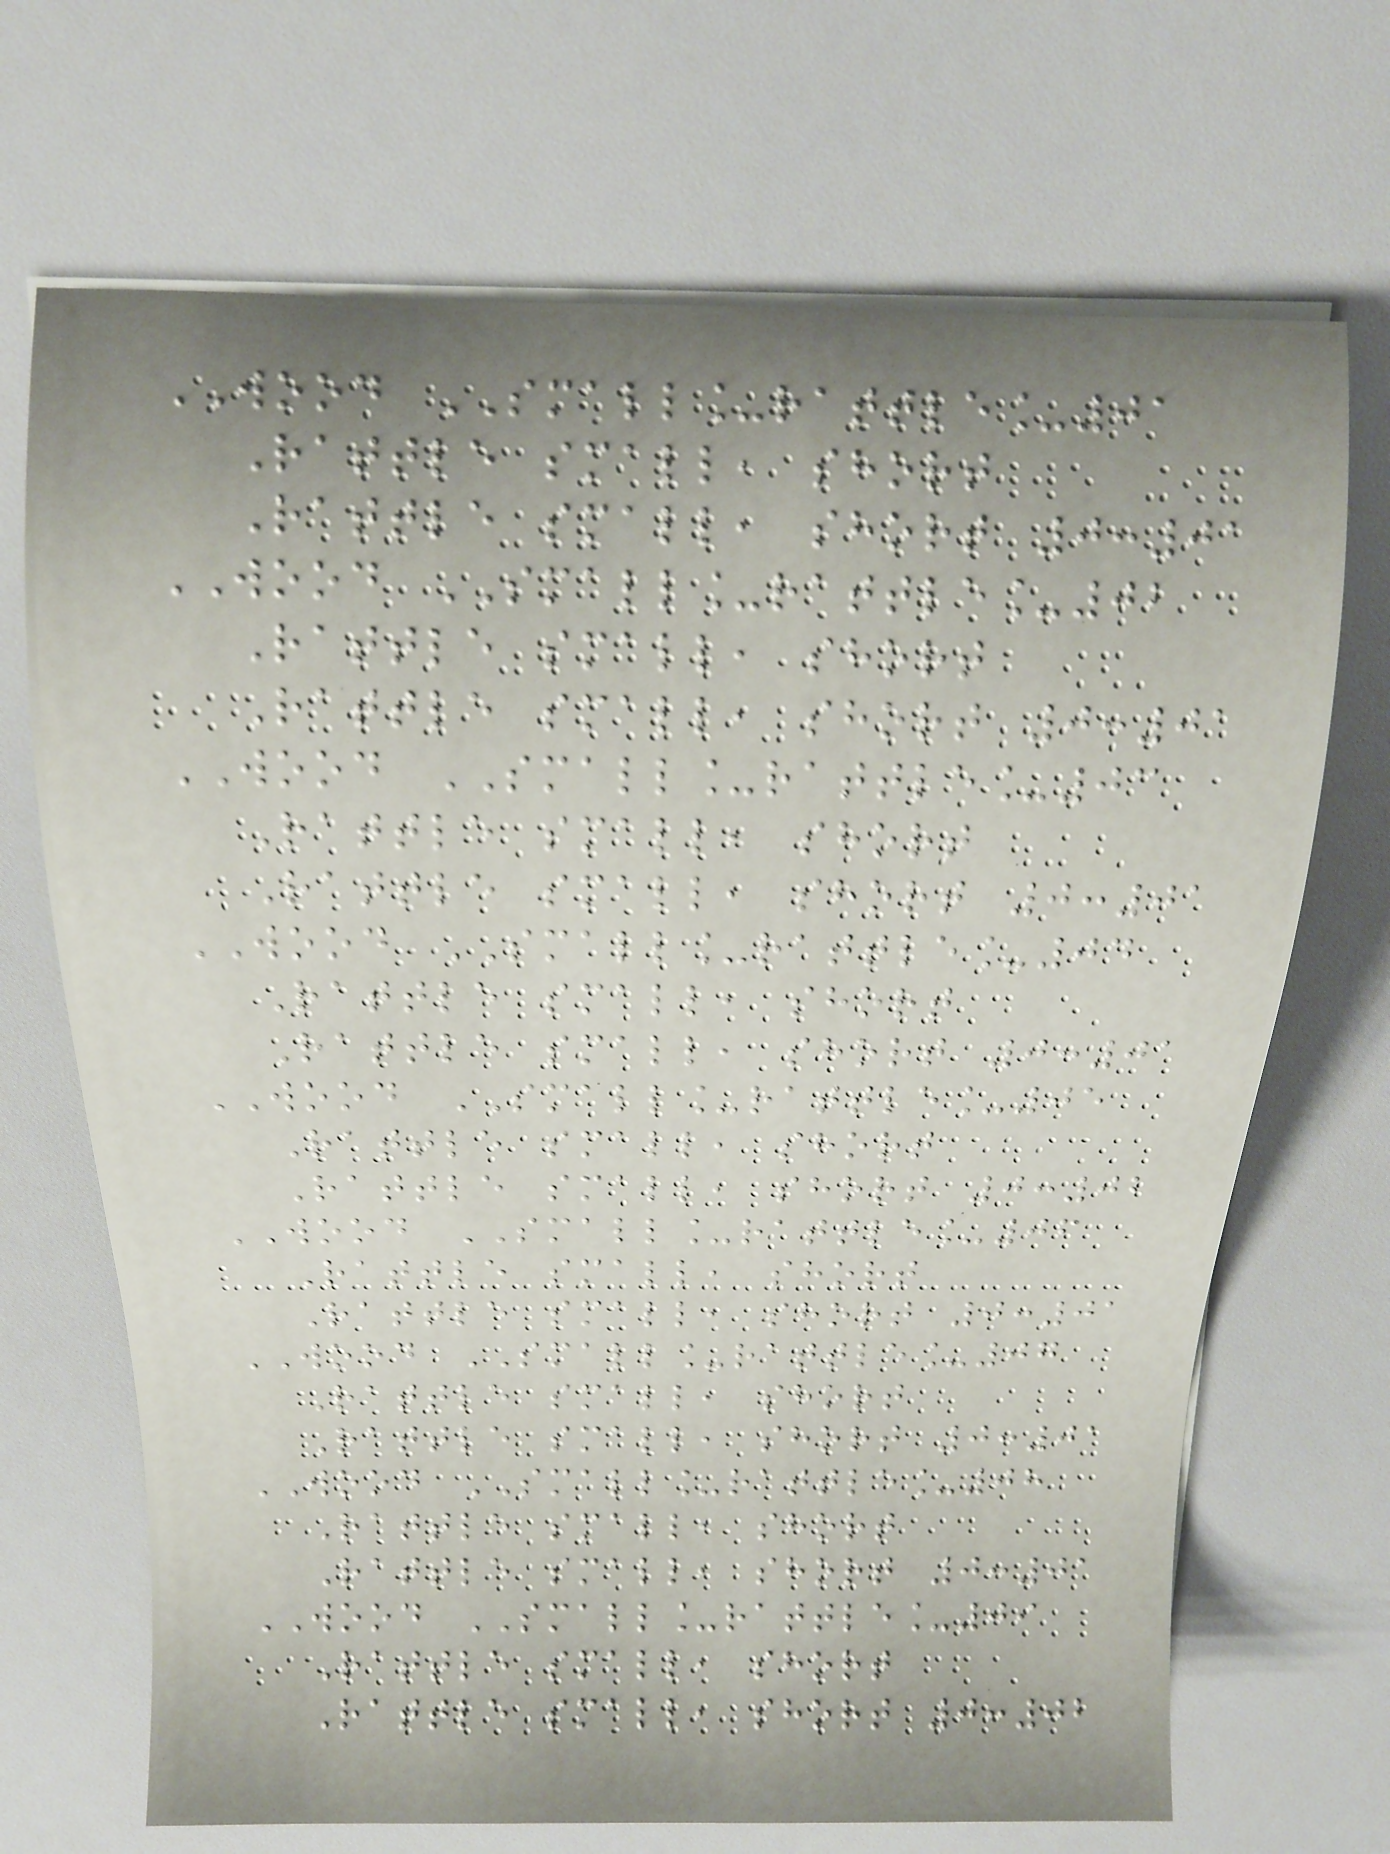WOOD SMALL_rattle_01
Rattle small, short
Rattle small, short 0:01
WOOD SMALL_rattle_02
Rattle small, short
Rattle small, short 0:01
WOOD SMALL_rattle_03
Rattle small, short
Rattle small, short 0:01
WOOD SMALL_rattle_04
Rattle small, short
Rattle small, short 0:01
WOOD SMALL_rattle_05
Rattle small, short
Rattle small, short 0:02
WOOD SMALL_rattle_06
Rattle small, short
Rattle small, short 0:01
WOOD SMALL_rattle_07
Rattle small, short
Rattle small, short 0:01
WOOD SMALL_rattle_08
Rattle small, short
Rattle small, short 0:01
WOOD SMALL_rattle_09
Rattle small, short
Rattle small, short 0:02
